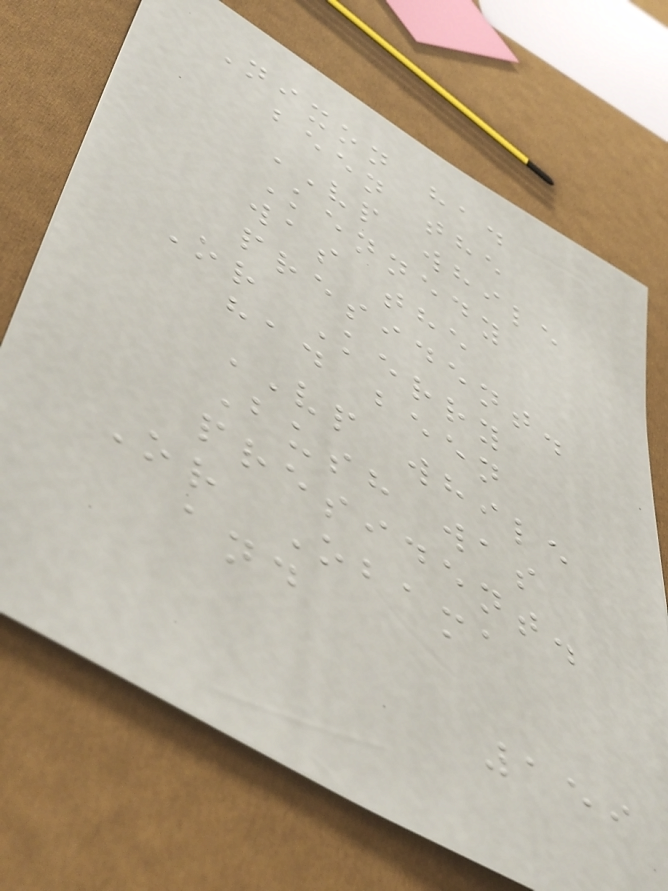Nixon had
been the
VP while
Kennedy
was the
president.
Or Kerry
had been
VP while
Bush was
president.
Or Obama
and
159
